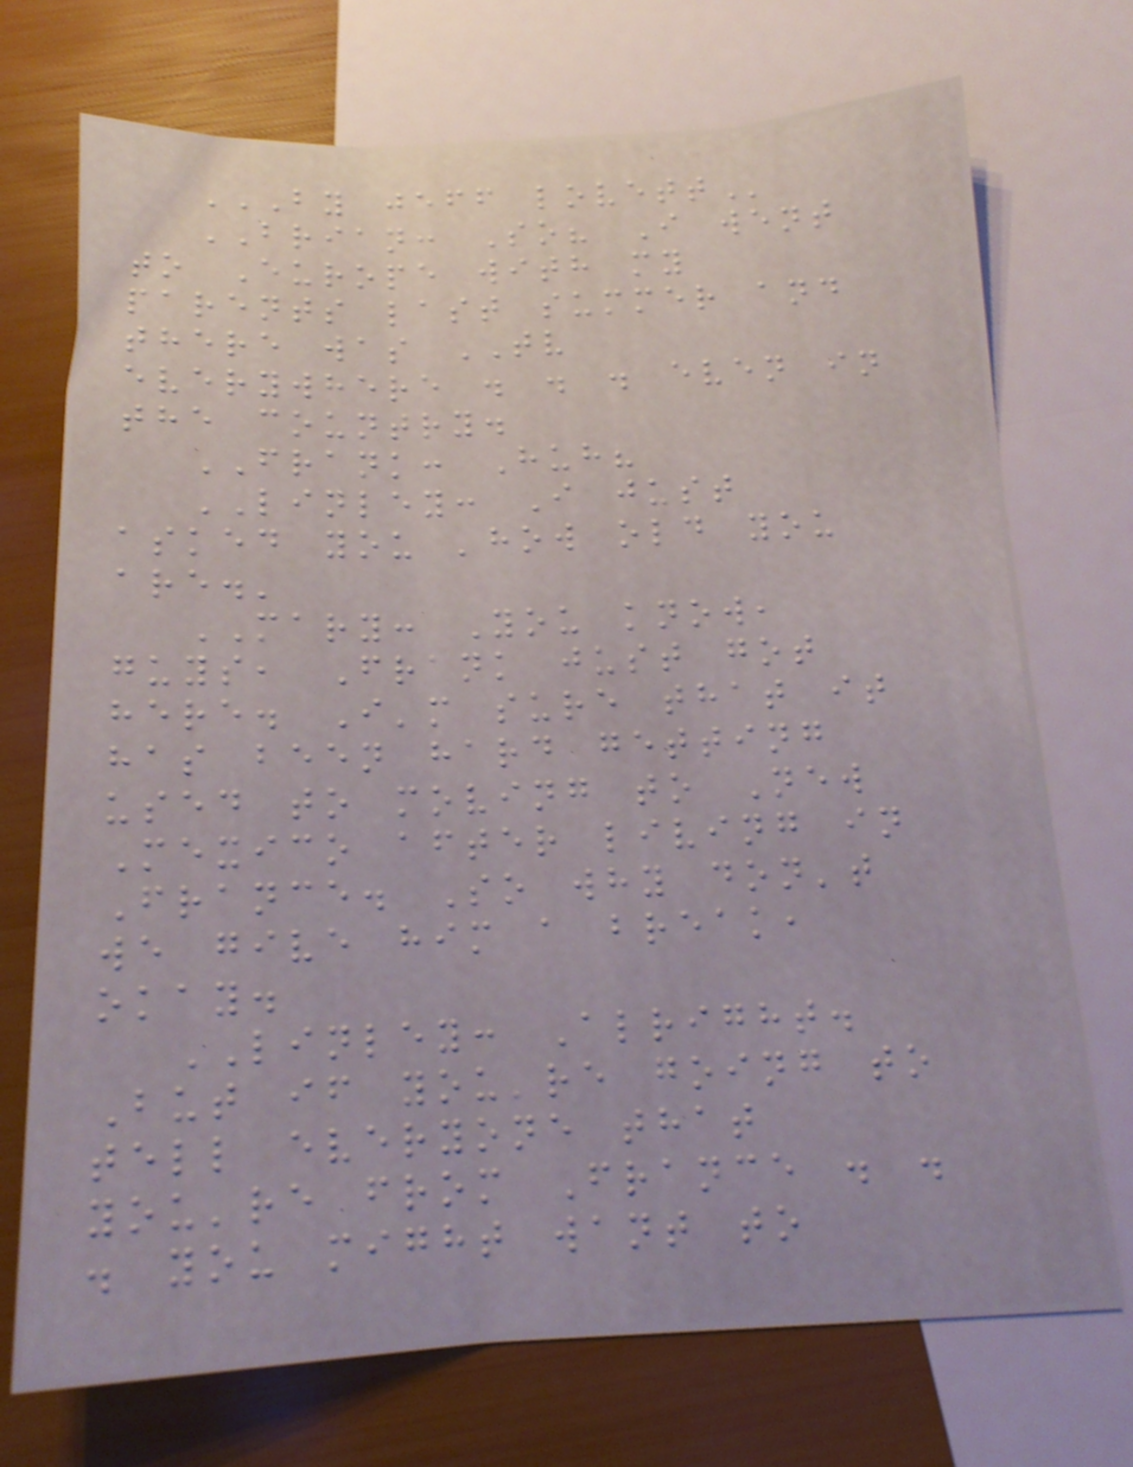BY JEFF LOVETT
BRIAN: So? I went
to Europe with my
parents last summer and
there was TV
everywhere . . . even in
the country.
FRANK: Huh?
LINLEY: I just
asked you 'how old you
are.'
MARY: You know,
guys, Frank just got
here. I'm sure that it
has been hard getting
used to moving to New
Mexico after living in
France. So why don't
we give him a break,
okay.
LINLEY: Alright.
But if you're going to
tell everyone that
you're from France . .
. you might want to
